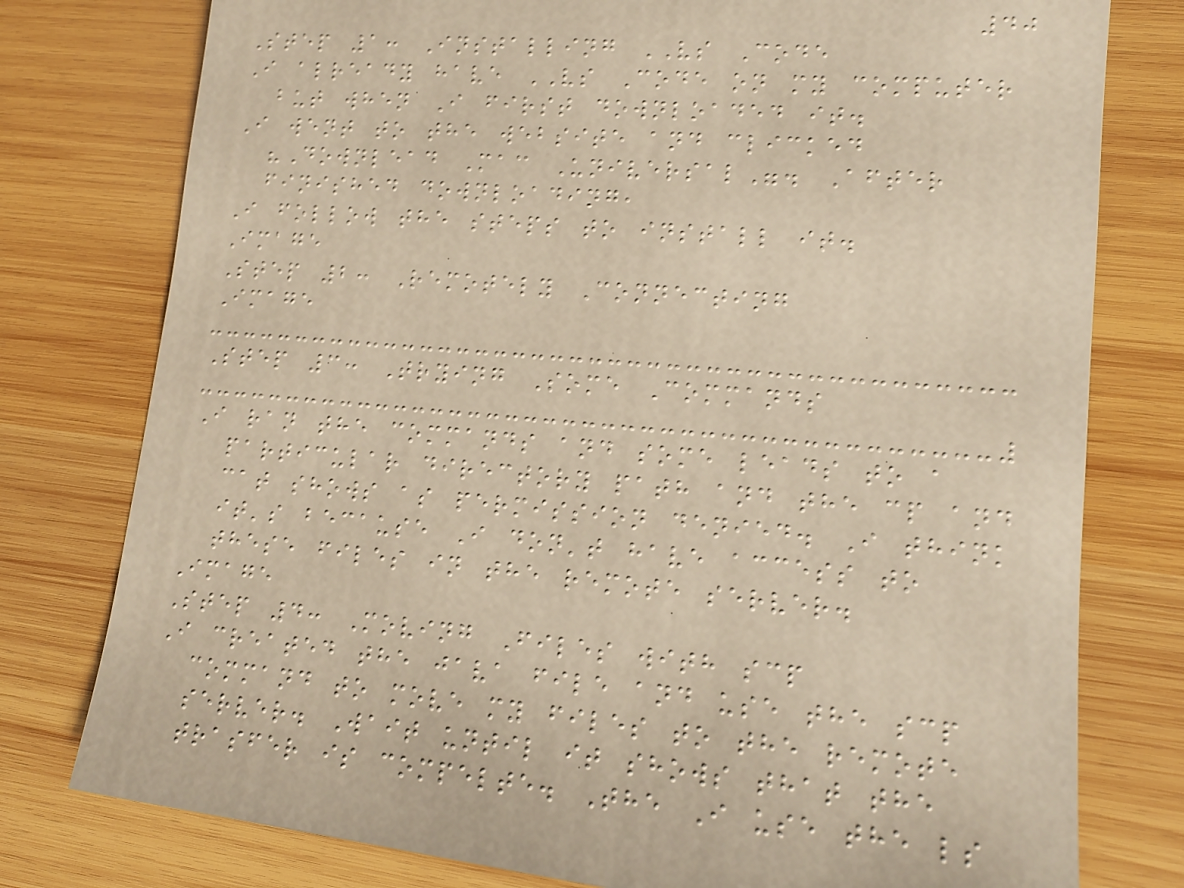40
Step 1: Installing VS Code
I already have VS Code on my computer
but when I first downloaded it.
I went to the website and clicked
"Downlead Mac Universal". After
finished downloading,
I follow the steps to install it.
Image
Step 2: Remotely Connecting
Image
Step 3: Trying Some Commands
I ran the commands and some leads to a
particular directory path and the cp and
cat shows as permission denied. I think
it's because I don't have access to
these files in the remote server.
Image
Step 4: Moving Files with scp
I created the java file and use the scp
command to move my files to the remote
server. Wait until it shows that the
trasfer is compelte. The I use the ls
